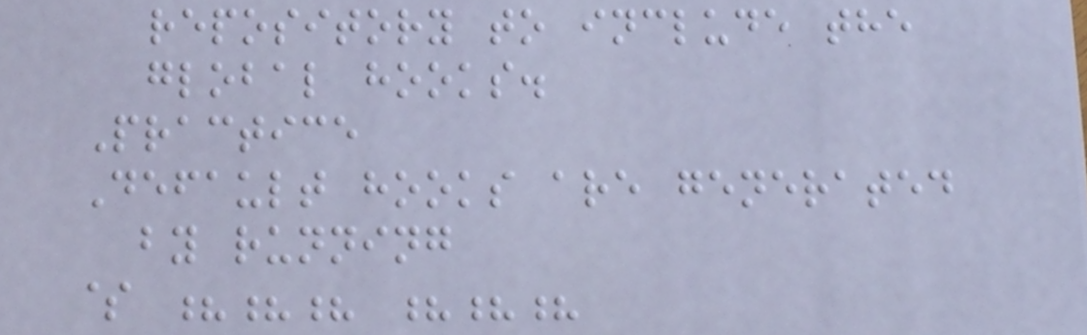repository to include the
global hooks.
Practice
Default hooks are generated
by running
$ ??? ???
